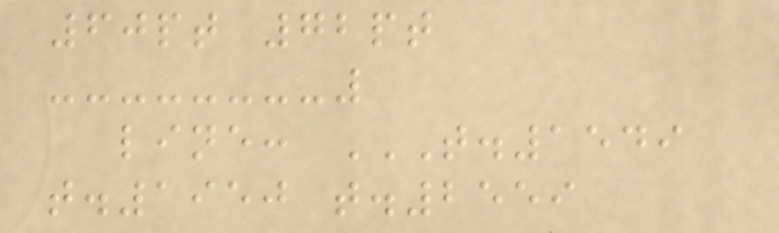60pt 72pt
line: T.1549
T.1950 T.2559
